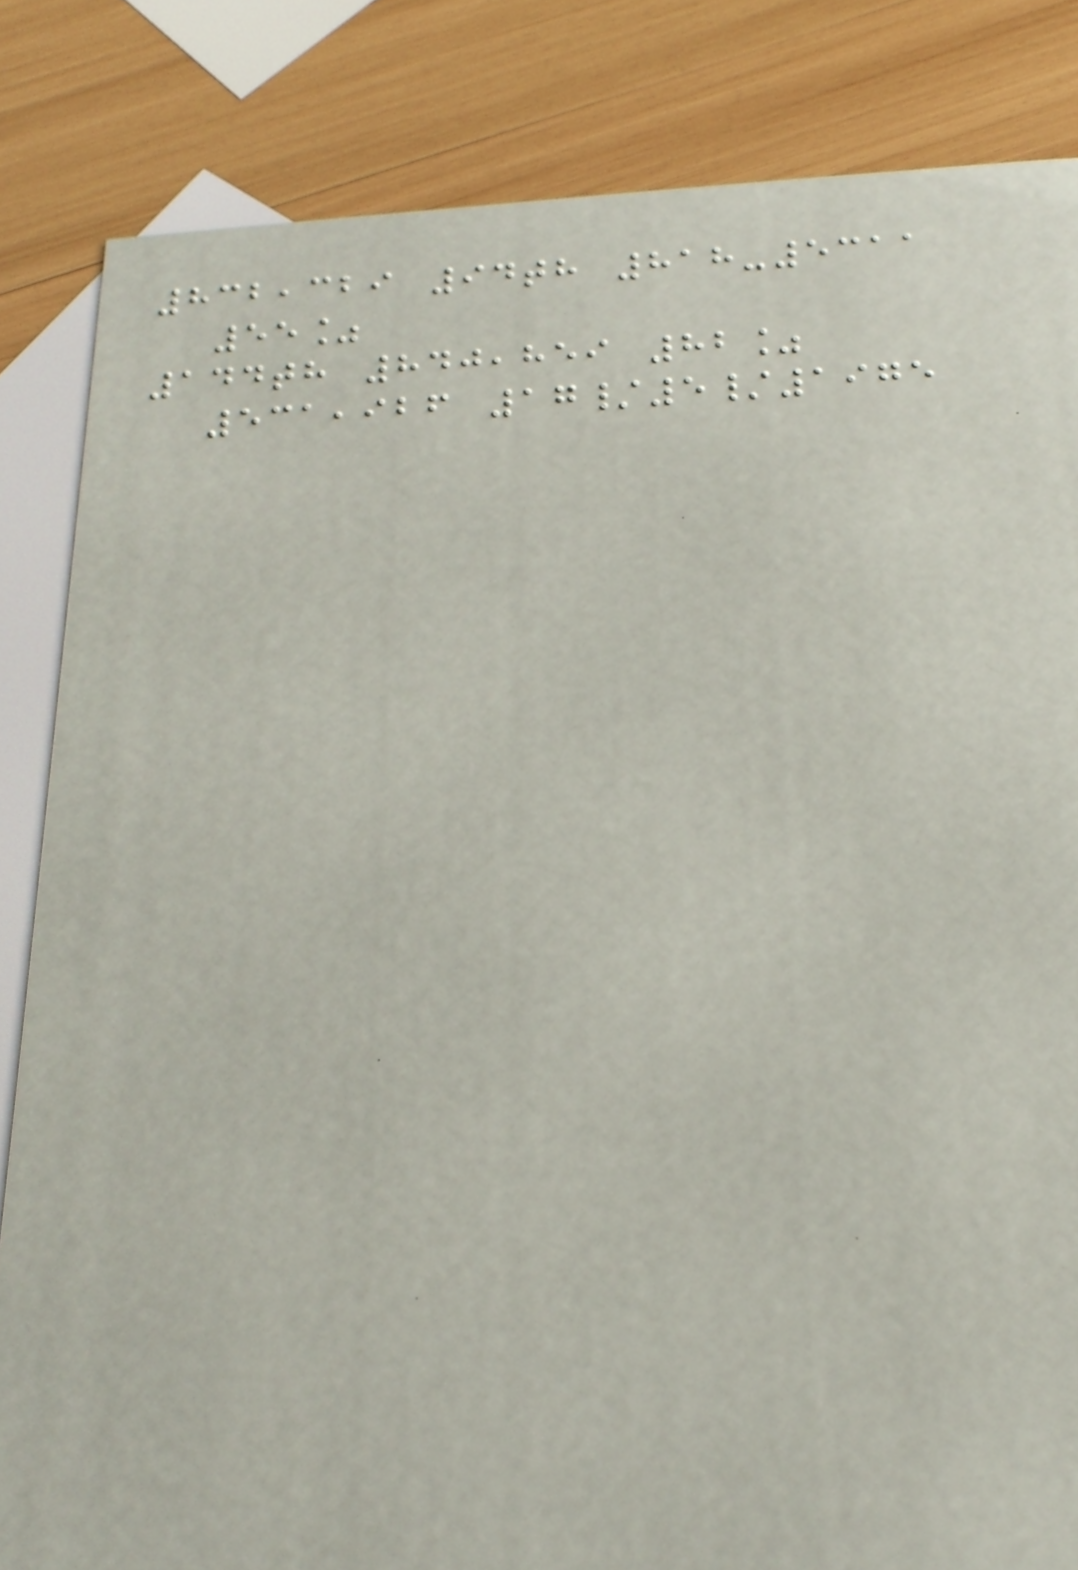832,329 94th 818-5311
55%
144th 840,859 82%
531,926 17/5/1975
